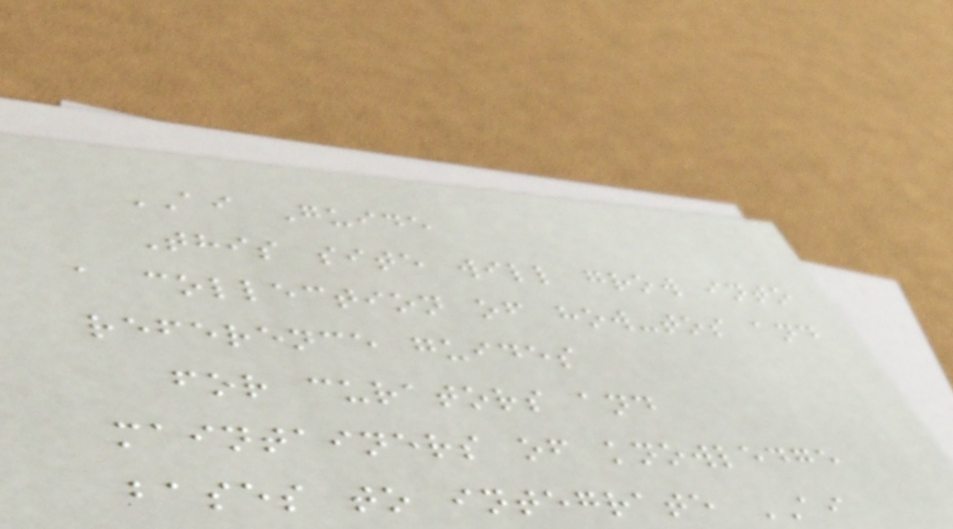AI Guide
This site will grow into
a collection of how-tos and
reference guides
for curators and
maintainers of knowledge
bases to integrate AI
